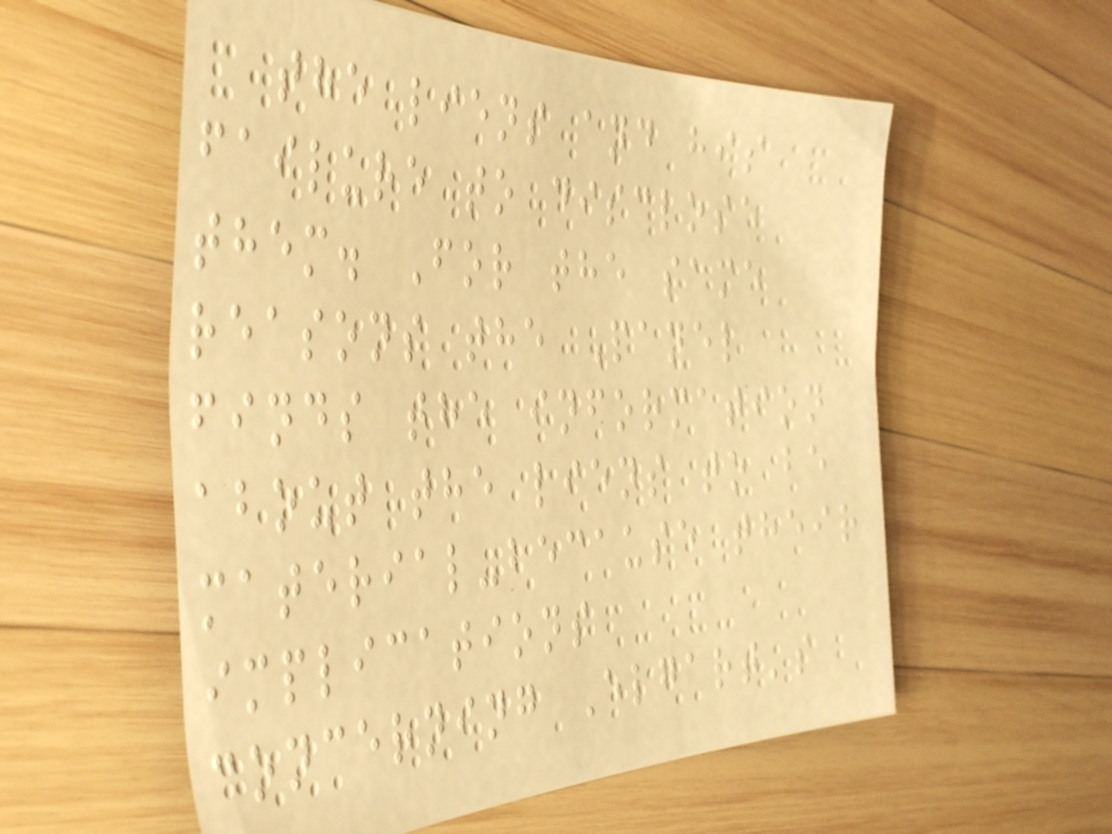the liens and his
failure to disclose
them. For the same
reasons the Panel
finds the information
about the liens to be
material-because their
implications
concerning Elgart's
